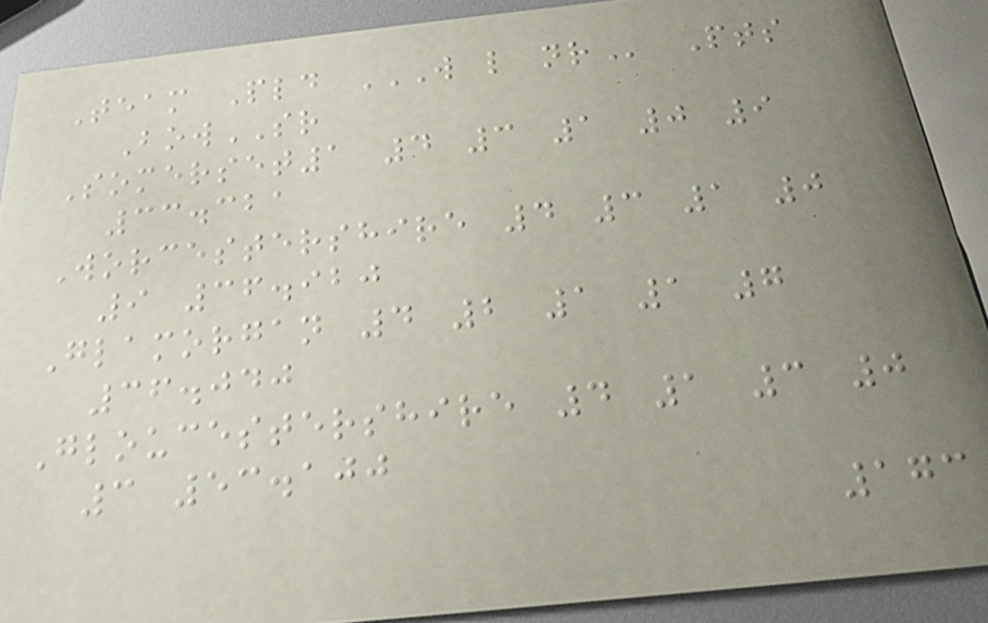Team Pld W L NR Pts
BowSR
Somerset1 4 3 1 0 9
33.321
Worcestershire 4 3 1 0
9 36.920
Glamorgan 4 2 1 1 7
36.040
Gloucestershire 4 1 3 0
3 53.100
173
